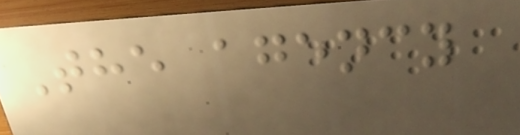The agency
